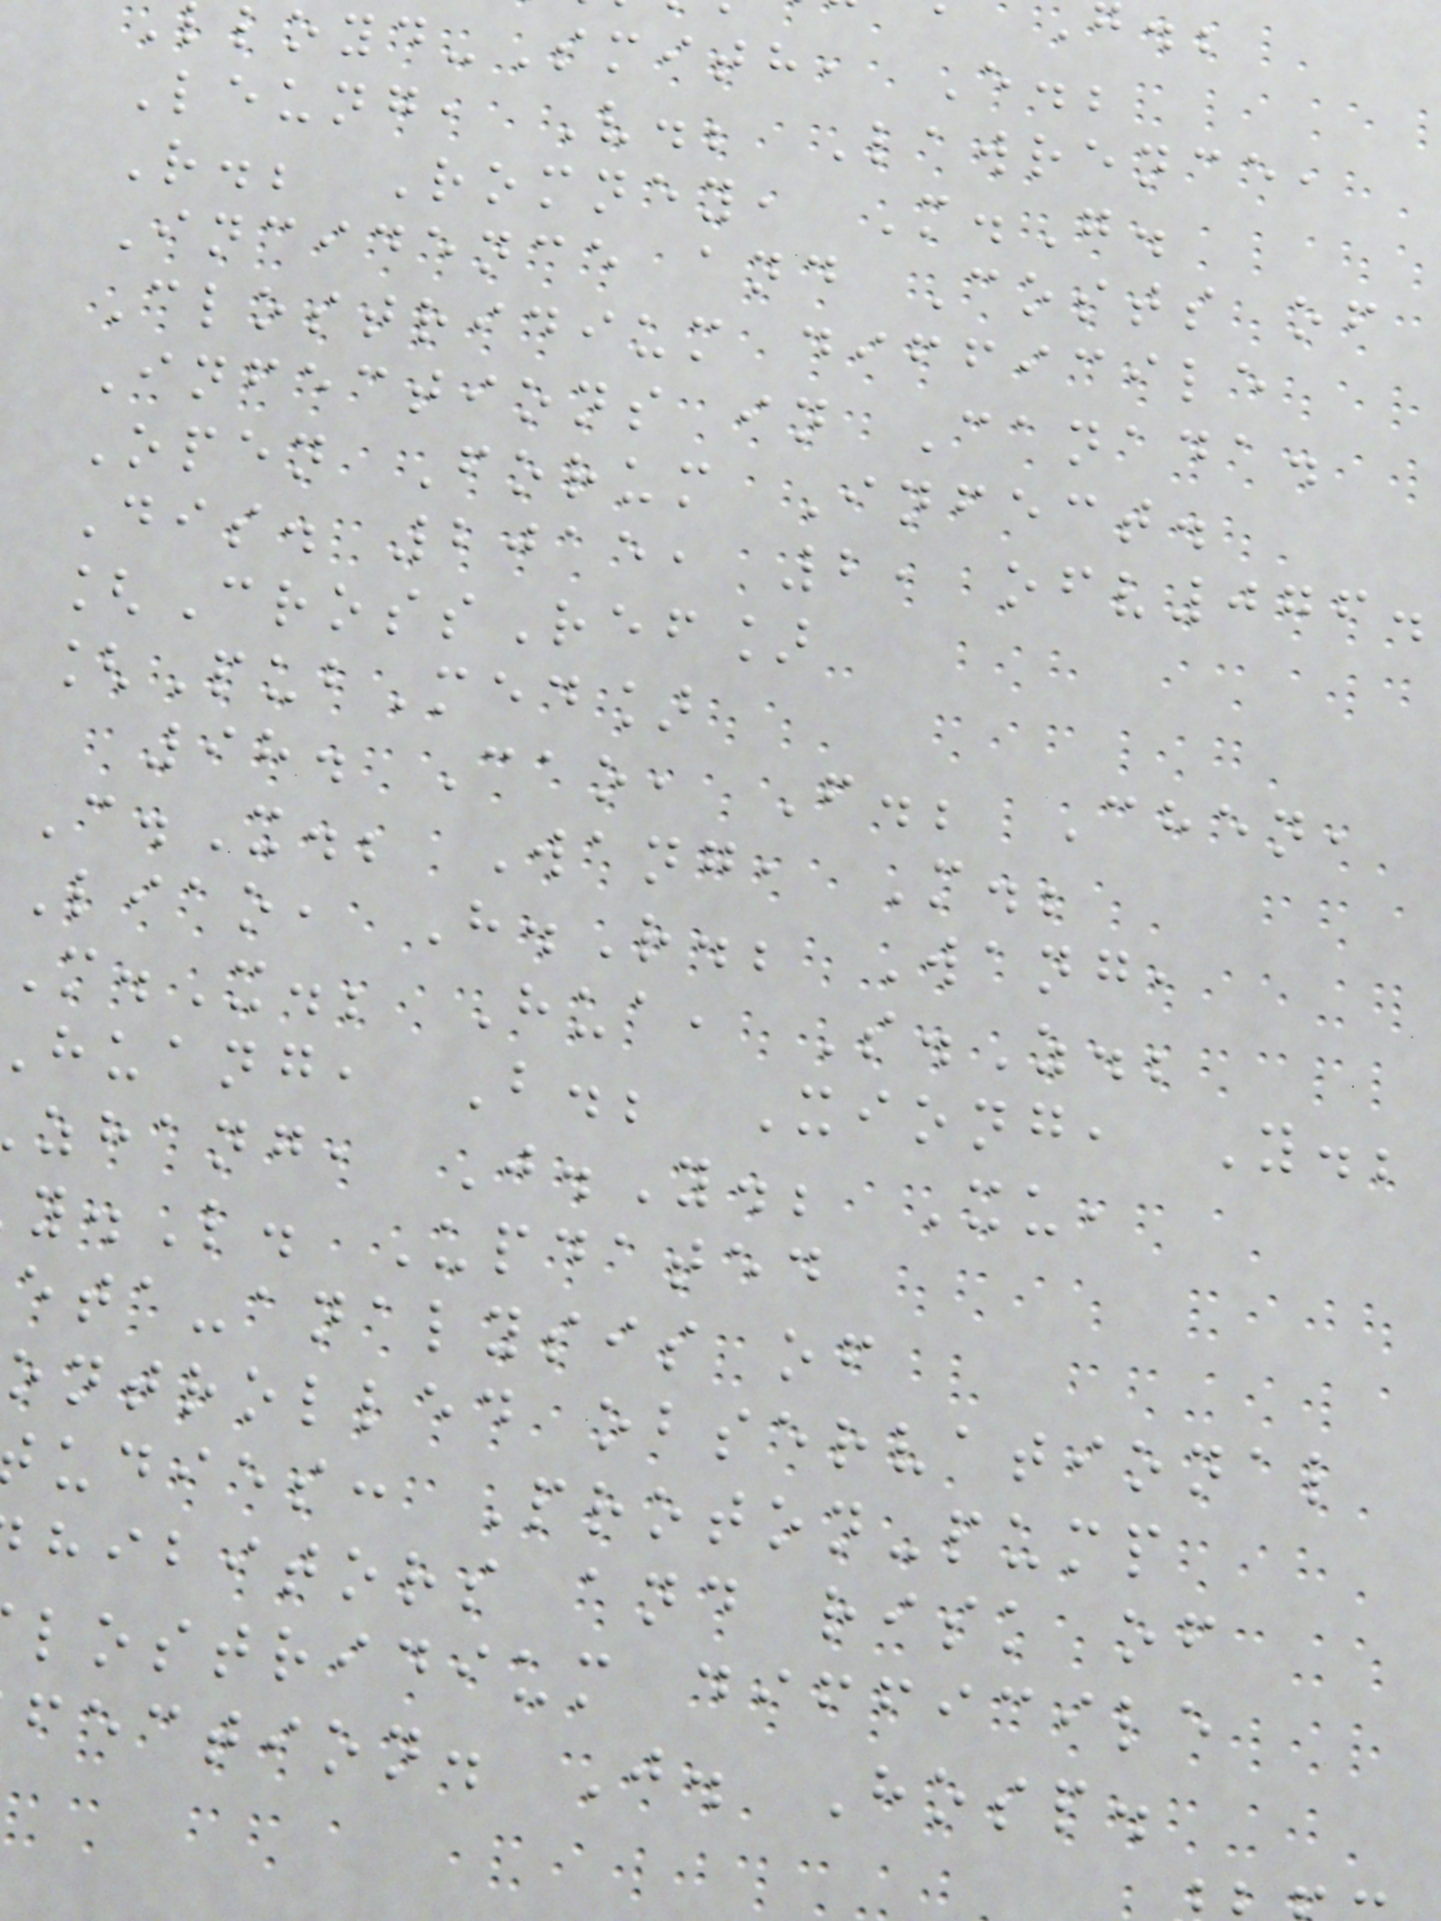loyd-Smith, E.;
Leung, V.; Lawrence,
R.; Romney, M.G.
Incidence and Costs of
Clostridium difficile
Infections in Canada.
Open Forum Infect.
Dis. 2015, 2, ofv076.
[CrossRef]
[PubMed]
98. Cao, F.; Chen,
C.X.; Wang, M.;
Liao, H.R.; Wang,
M.X.; Hua, S.Z.;
huang, B.; Xiong, Y.;
zhang, J.Y.; Xu,
.L. Updated
eta-analysis of
ontrolled observational
udies: Proton-pump
hibitors and risk of
lostridium difficile
fection. J. Hosp.
